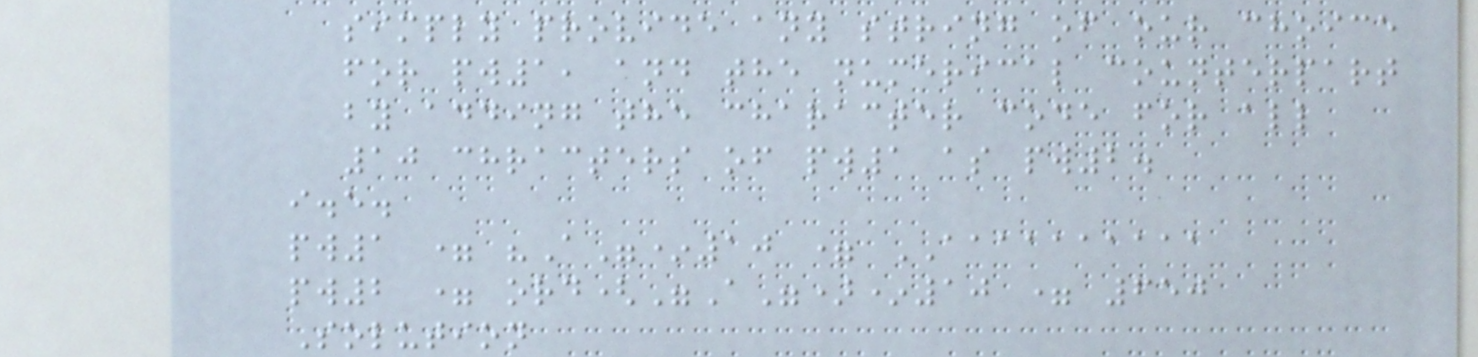simply provide any string of our choice
for pw1, and the numerical counterpart
by adding the character code for all
10 chracters of pw1 as pw2.
i.e.
pw1 = "A"*10 = AAAAAAAAAA
pw2 = ord("A")*10 = 650
Solution
